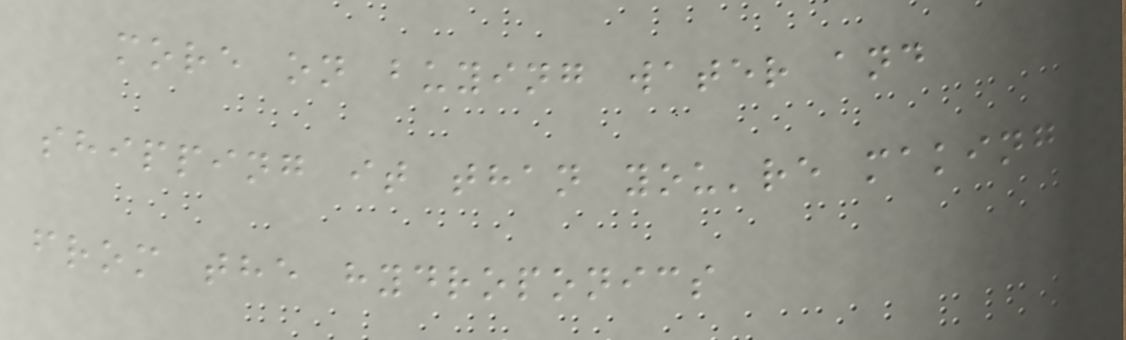more on buying water and
shipping it than you're making
from the hydroponics
